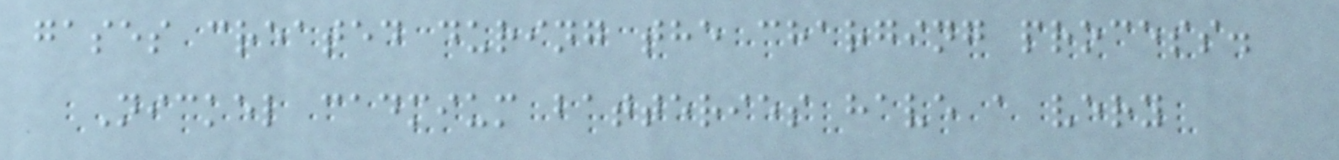gases created during the charging process.
Nickel cadmium batteries have a very
